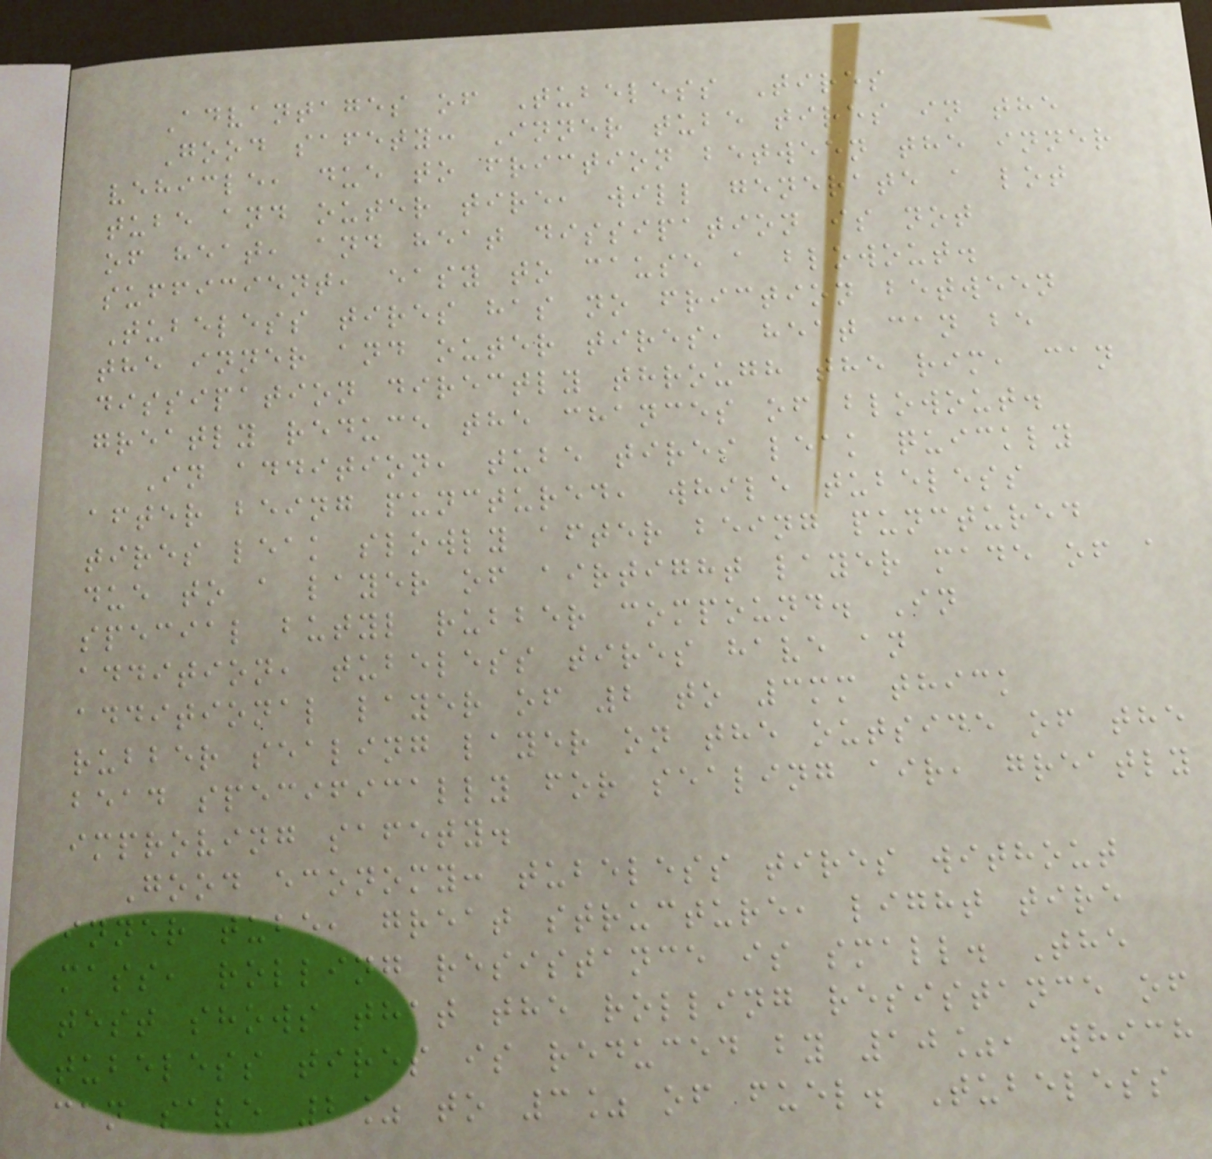Advantages of Tubeless Tires
Good safety: Inner tube tires in the
vehicle, due to friction between the inner
tube and outer tire, will generate a lot
of heat, and heat dissipation is not
sufficient, easy to cause a blowout.
Tubeless tires has no friction between
the inner and outer tires, heat can be
dissipation directly through the rim, can
greatly reduce the chances of blowout.
In addition, tube tires leak quickly
after being punctured, while tubeless
tires leak slowly after being punctured
due to a layer of airtight layer made of a
special butyl rubber compound. In
addition, tubeless tires have an
additional layer of 2 to 3mm thick
rubber sealing layer on the outside of the
bead specifically for sealing air, greatly
improving safety.
Good economy: tubeless tires without
inner tube, great structure, light tire
mass, rolling resistance is small. The
test shows that the rolling resistance of
tubeless tires is reduced by 10%, which
can save 2% to 3% of fuel. Tubeless
